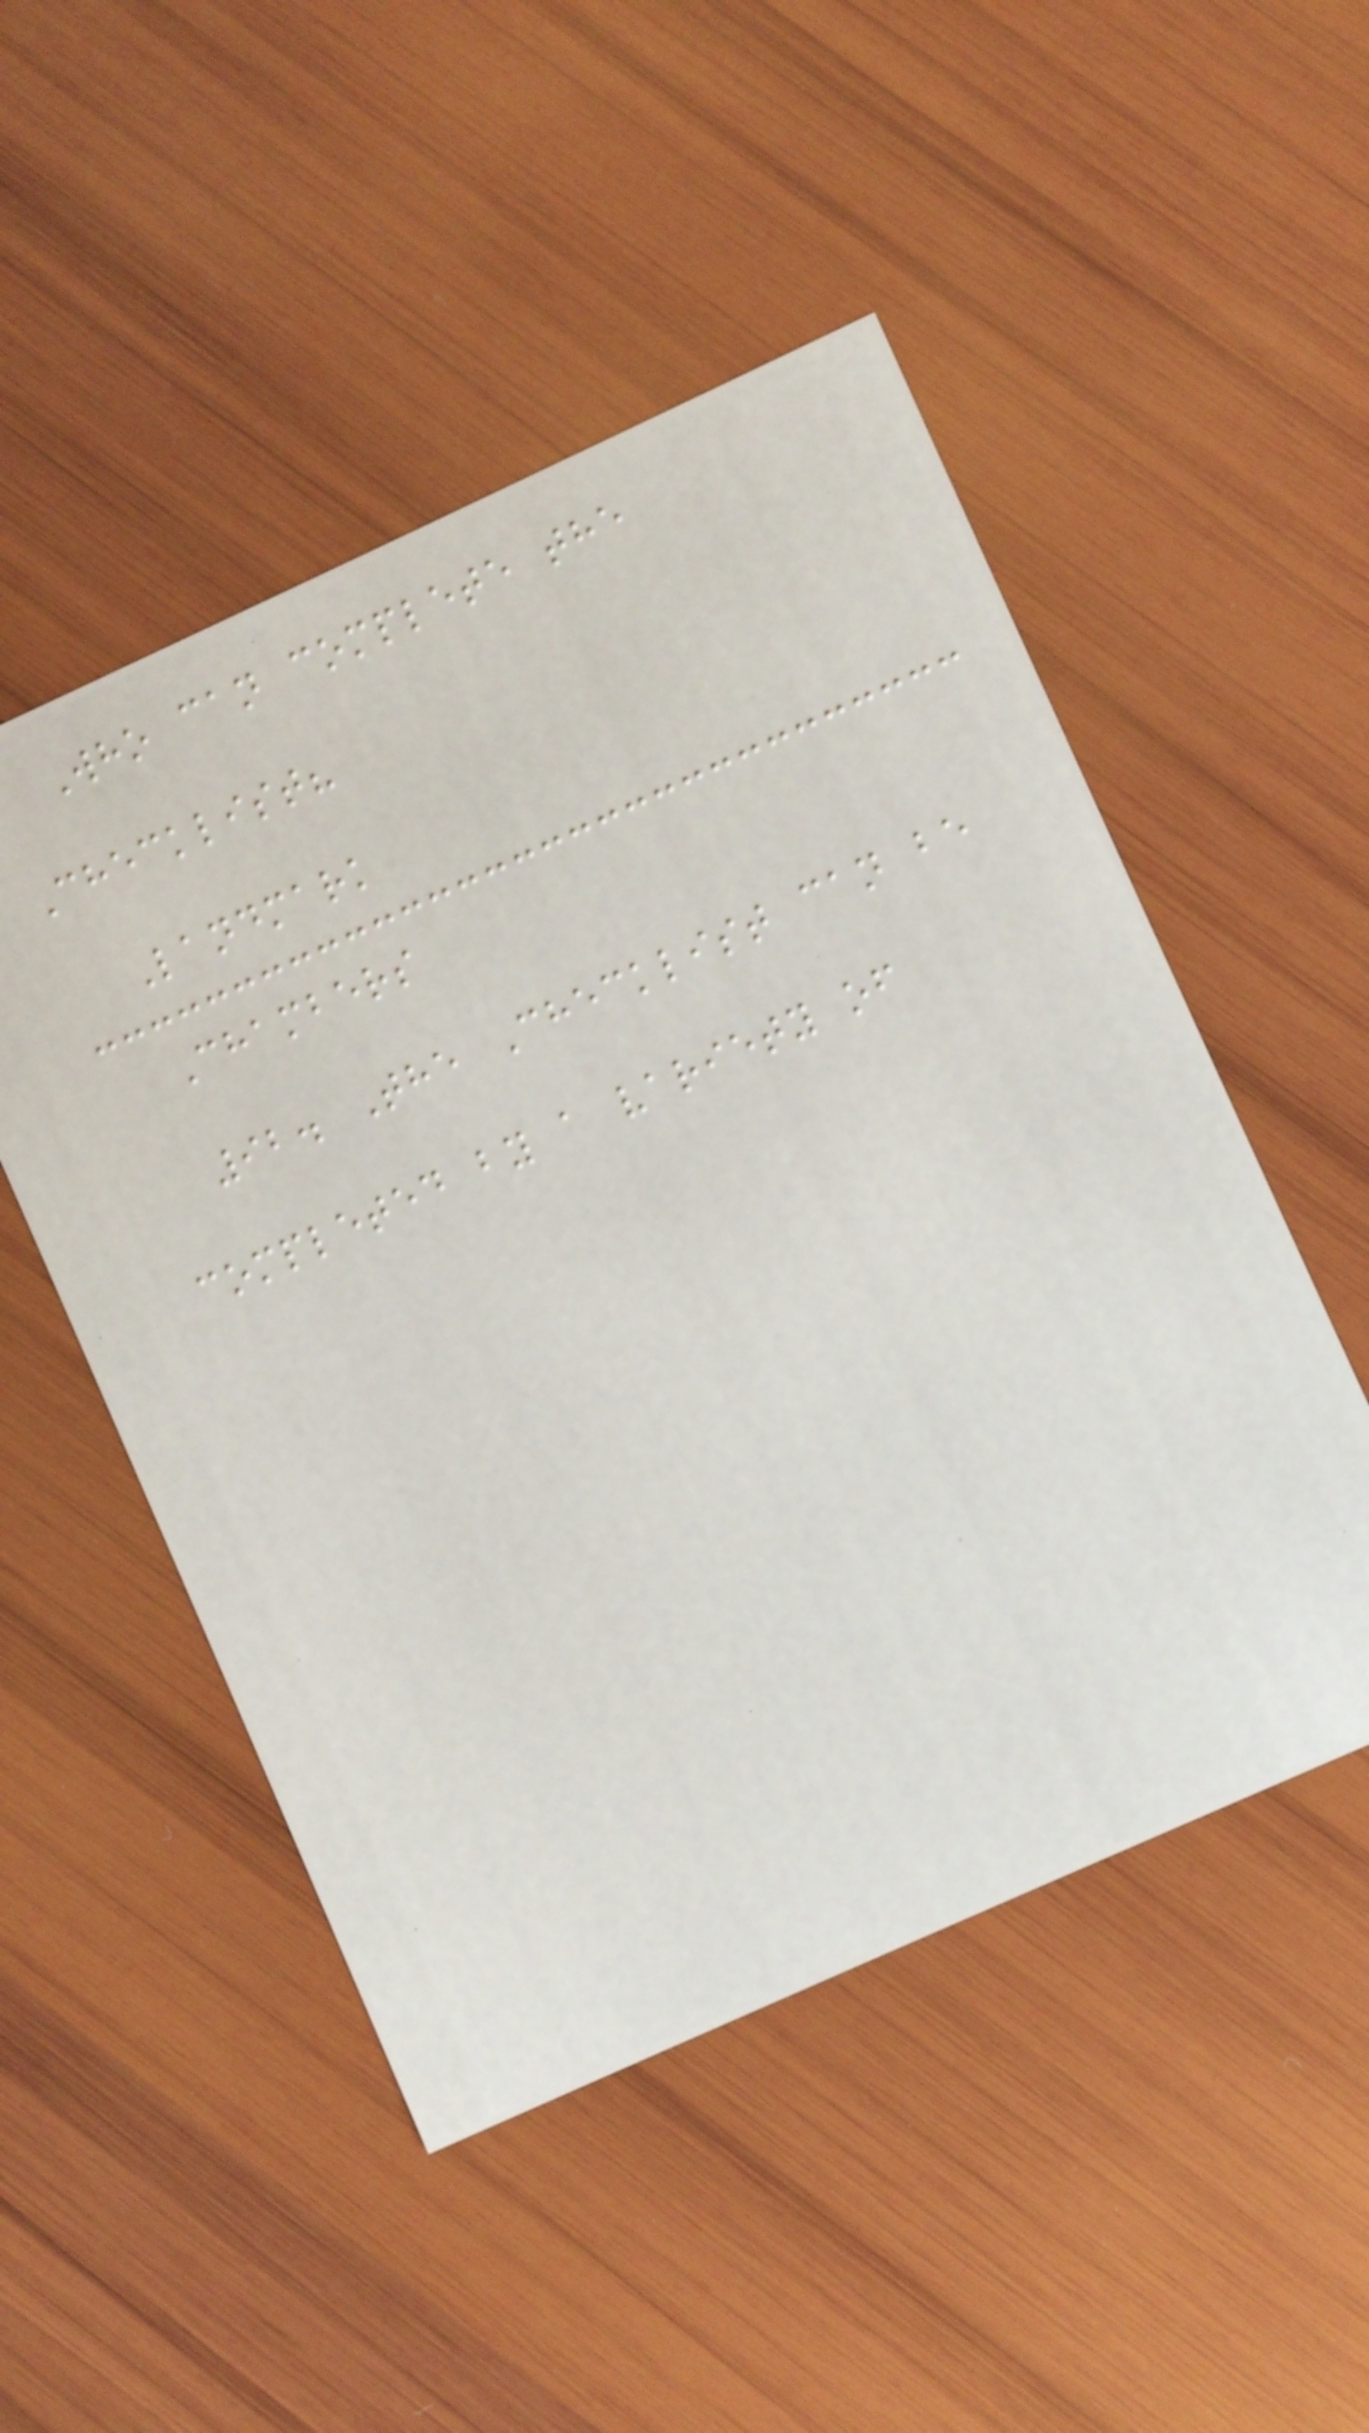Who can complete the
Checklist?
Landmark
Chambers
92. The Checklist can be
completed by a variety of
